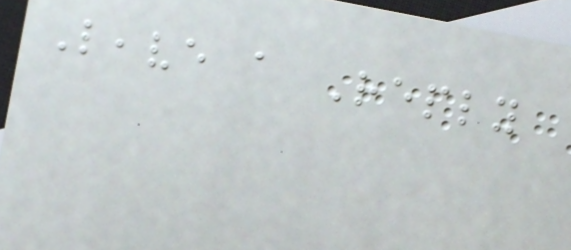Leave a Reply
